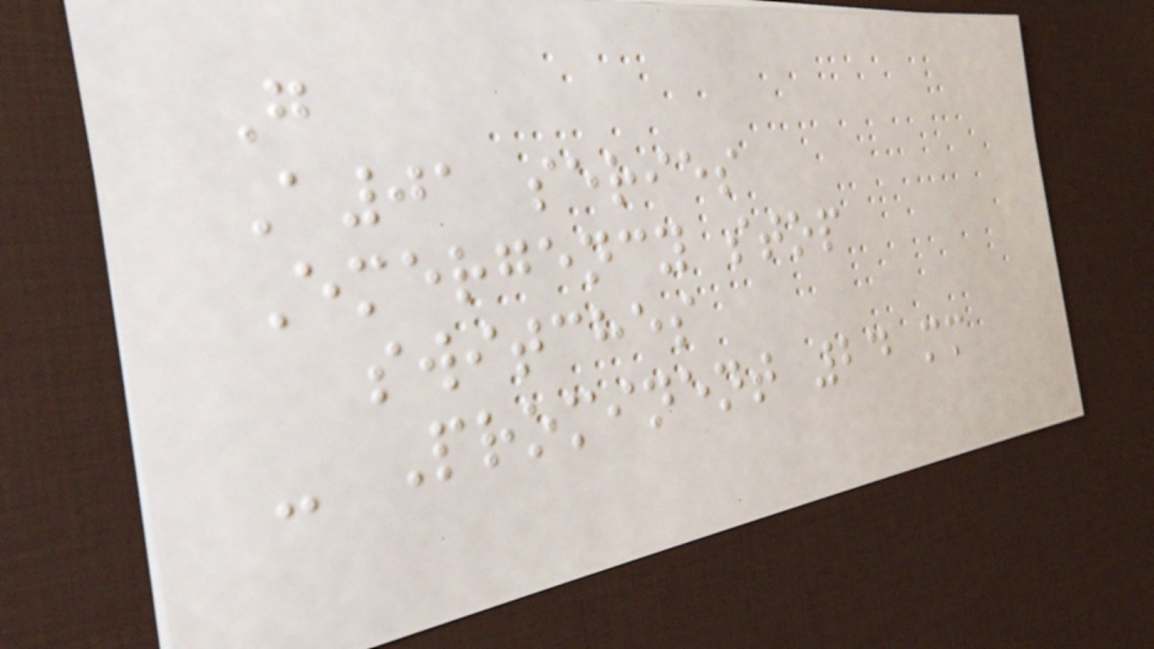G
A01 series
Emergency stop
switches
- Prominent 24 mm
